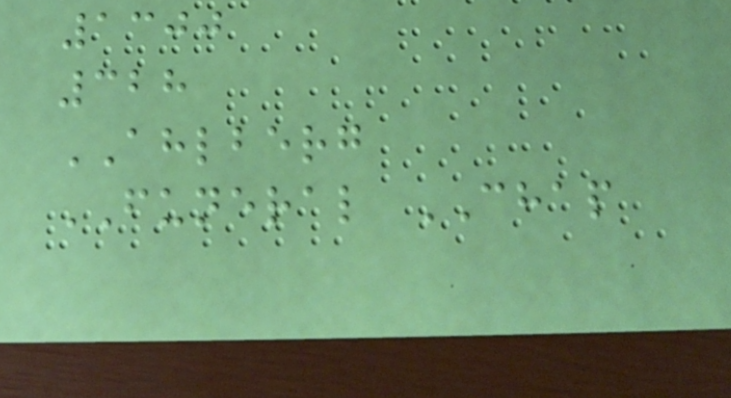1300
328
AHLBERG
FUNERAL CHAP
